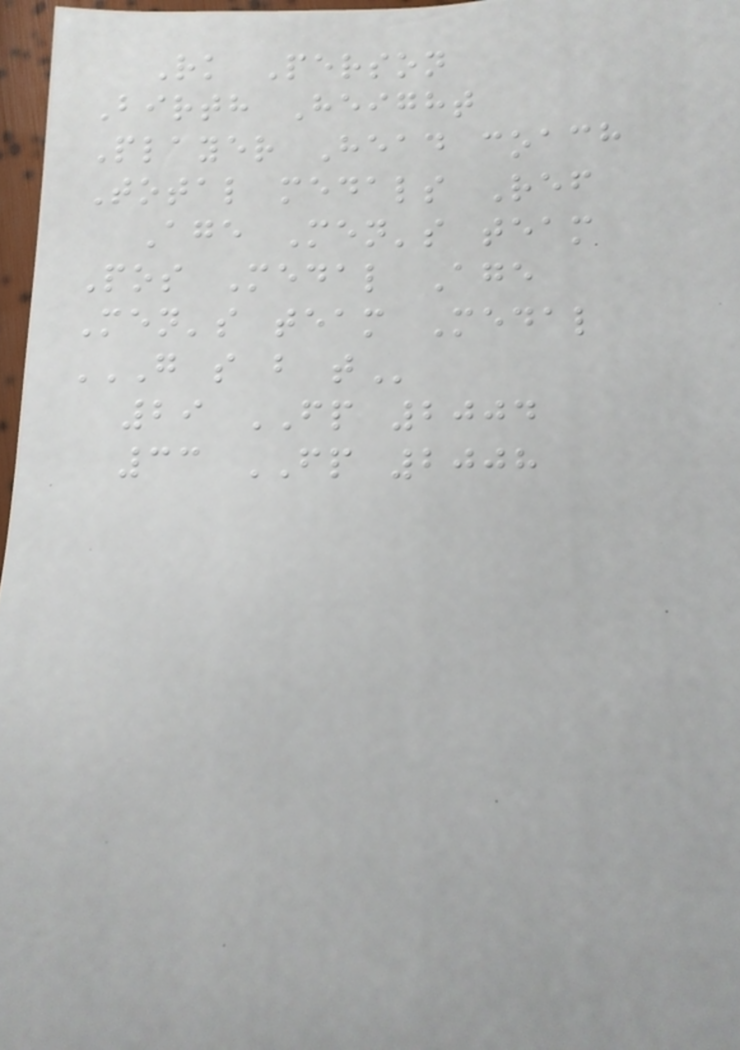Rk Person
Birth Height
Player Head coach
Total medals Ref
Age Men's team
Pos Medal Age
Men's team Medal
G S B T
29 FP 2004
33 FP 2008
